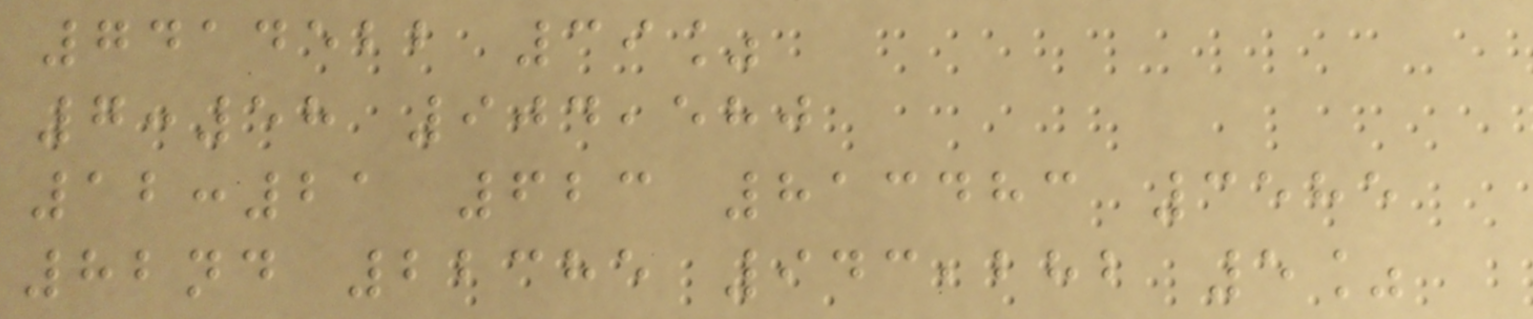7414522 39%
7:58 904,580
12:21 623 813483 3585
82nd 22385 943,282 5%
